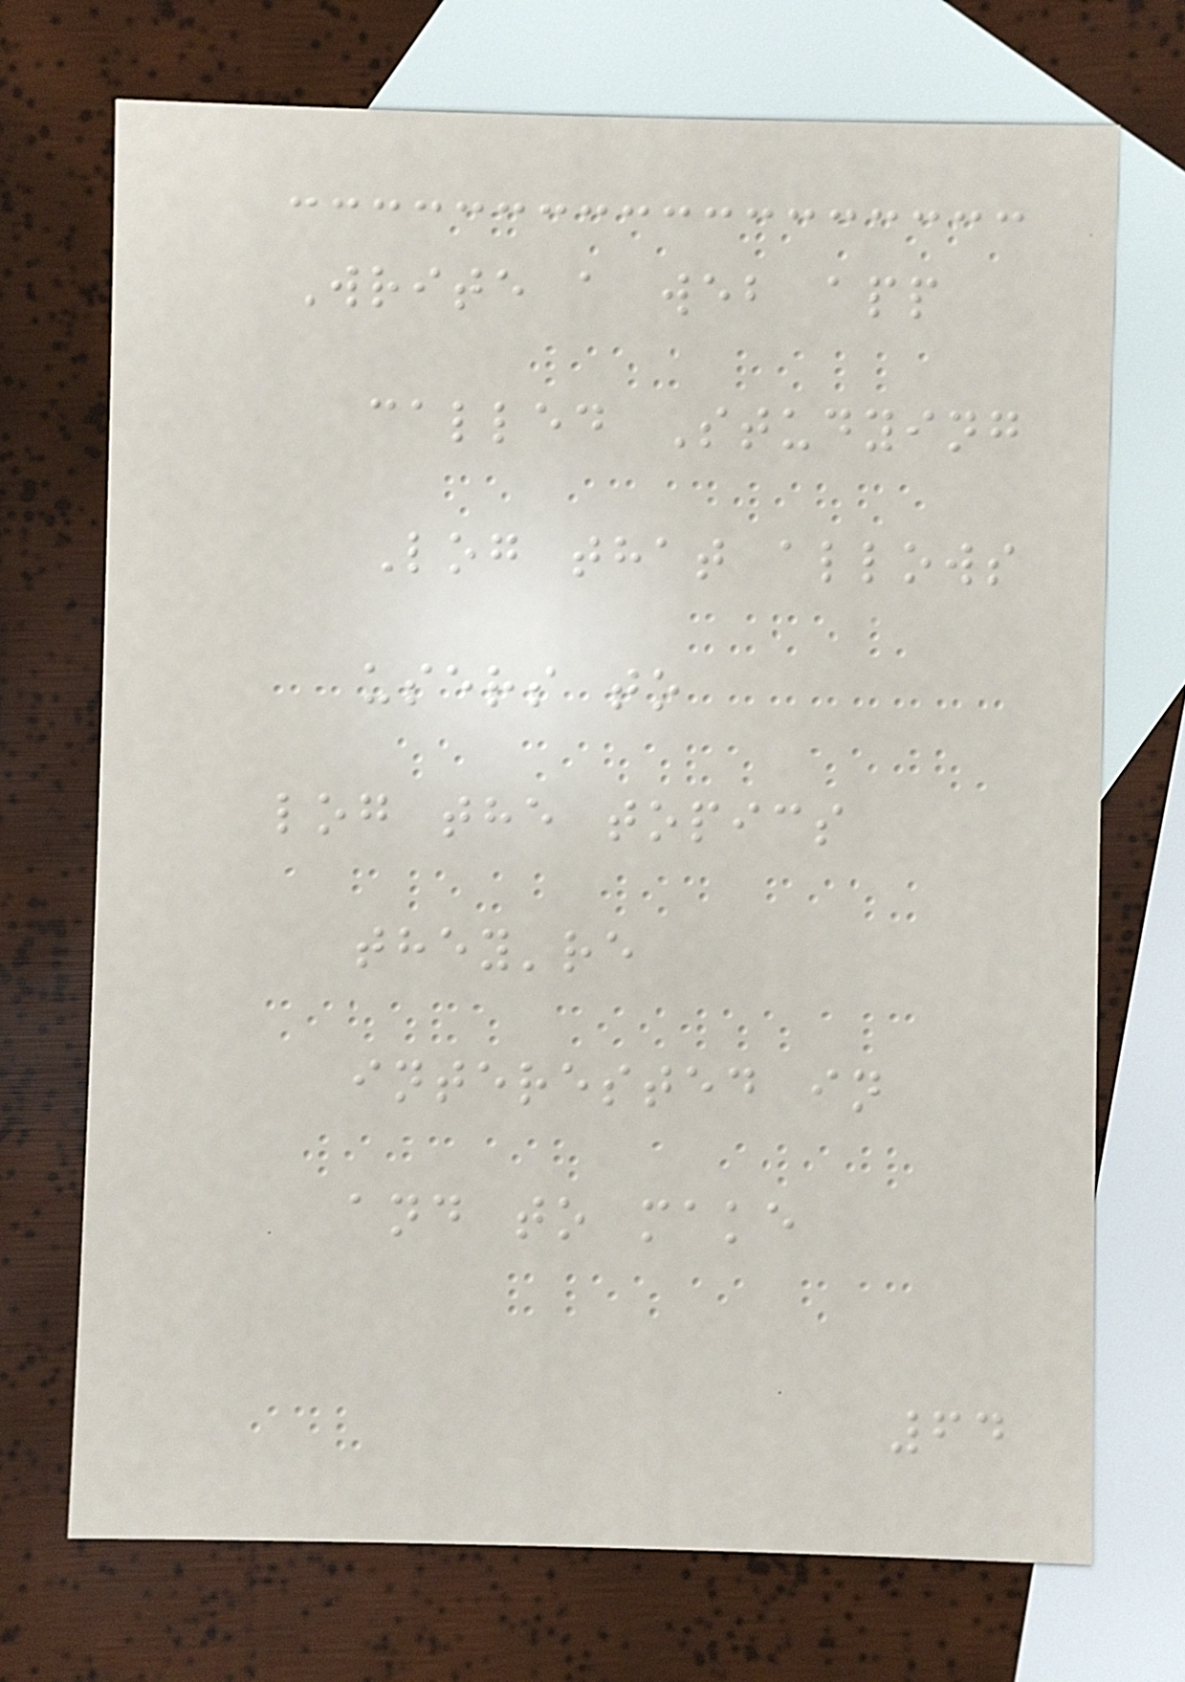Write a web app
called Studying
Log that allows
users to
log the topics
they're
interested in
and to make
64
